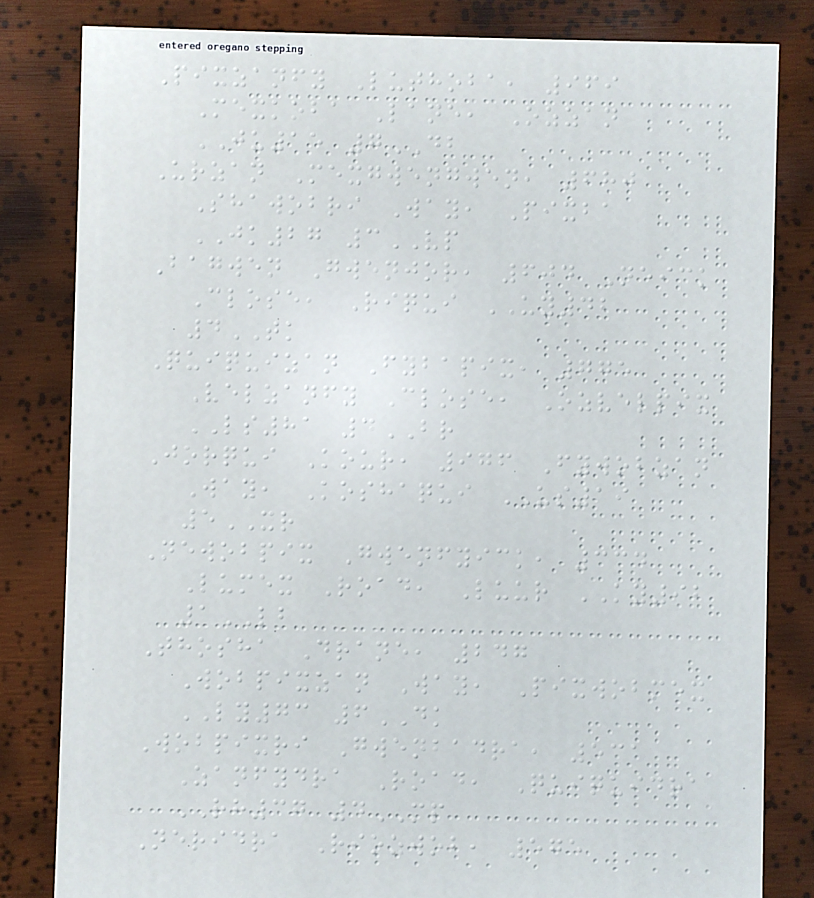Pixzanfy Luthoba, 969
Mexkoba Lane, Ozzan
JU15 7DB
Urzan Mexgwengwen, 680
Shawobri Way, Pixba
JK27 3VP
Bagwen Gwenjor, 604 Neick
Close, Riqui UY42
4TK
Quiquizan Fybapix, 775
Velzanfy Close, Ozvelpix
LS81 4BR
Jorqui Kour, 976 Fywobzan
Way, Koshaqui US19
5XR
Newobpix Gwenfyick, 334
Lumex Road, Luur KY92
1LB
Thosha Drane, 247
Wobpixzan Way, Pixwobmex
LY73 6DK
Wobpixri Gwenbadra, 531
Zanfydra Road, Quiquidra
RH37 4MP
Neridra Riozwob, 575
